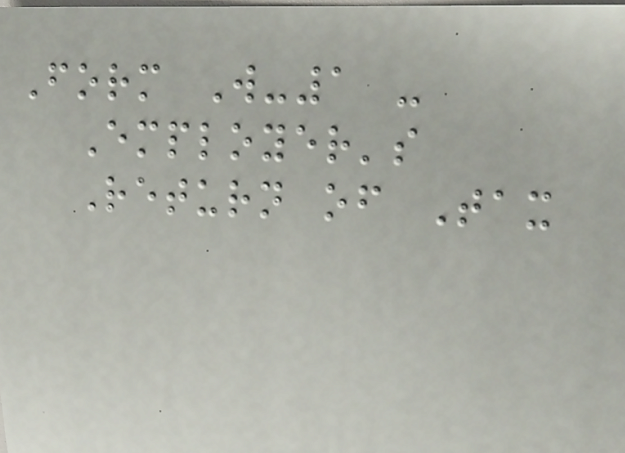Form W-1 -
Employer's
Return of Tax
